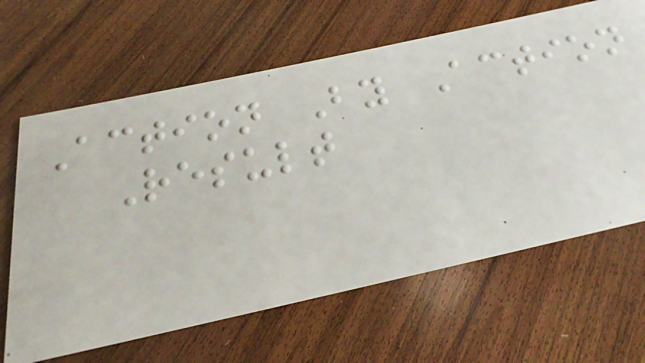Action By Action
Result
